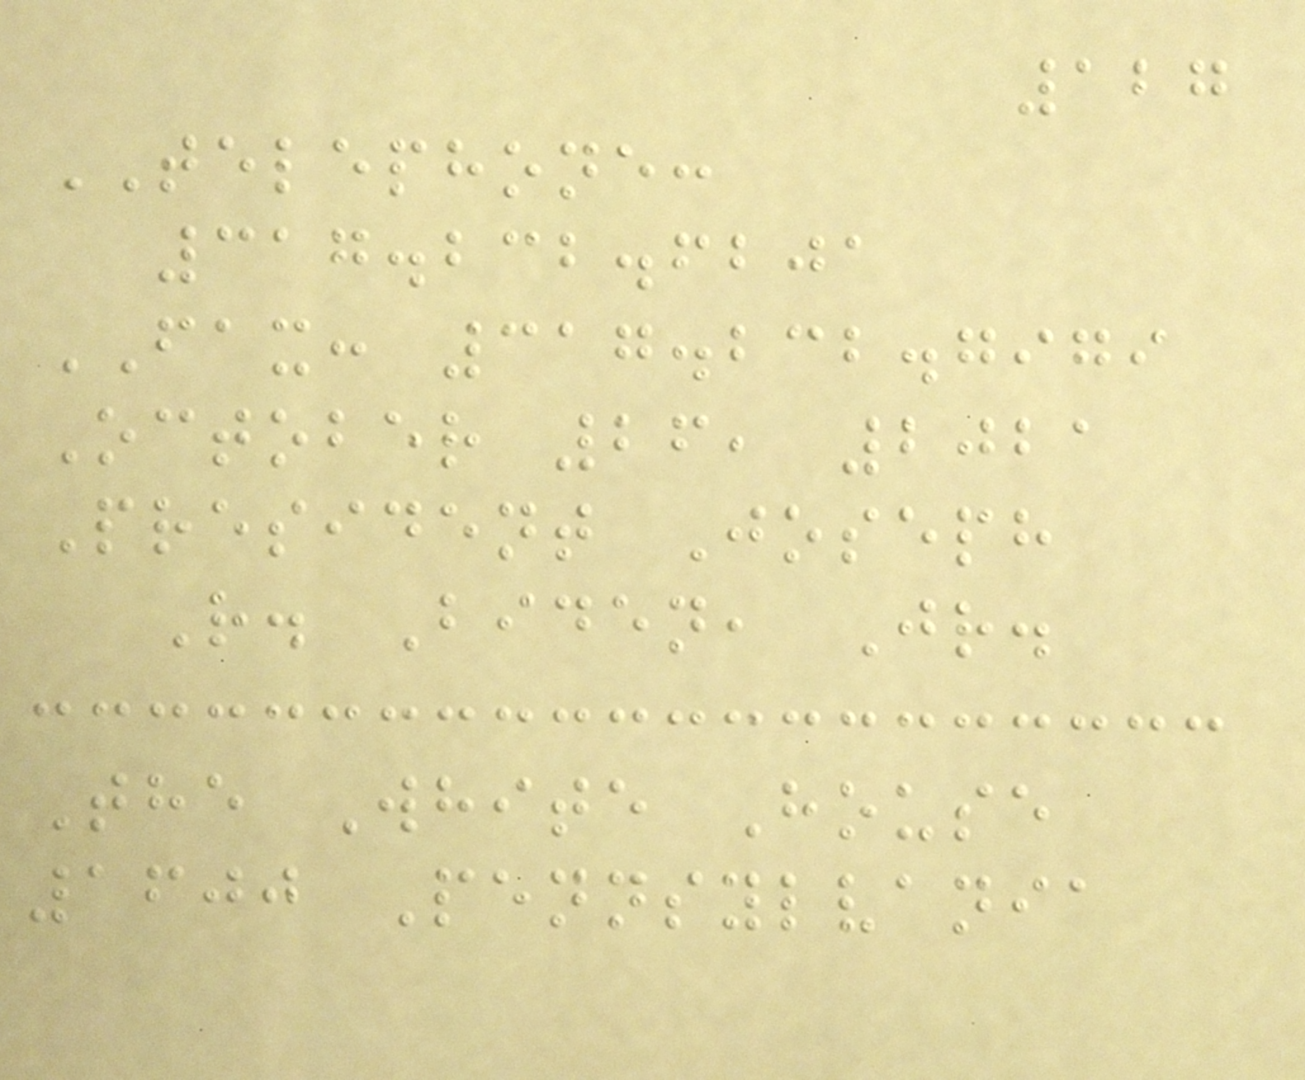127
TELEPHONE:
317.232.6201
FAX: 317.232.7979
October 26, 2021
President Joseph
R. Biden, Jr.
The White House
1600 Pennsylvania
